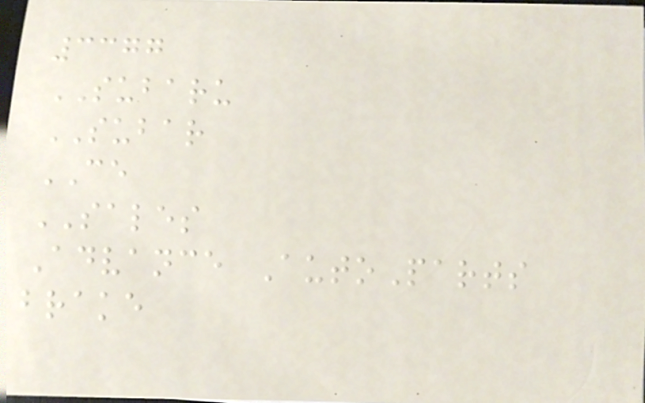3377
SUBARU
SUBAR
CE
SALES
Advance AutoParts
brake
